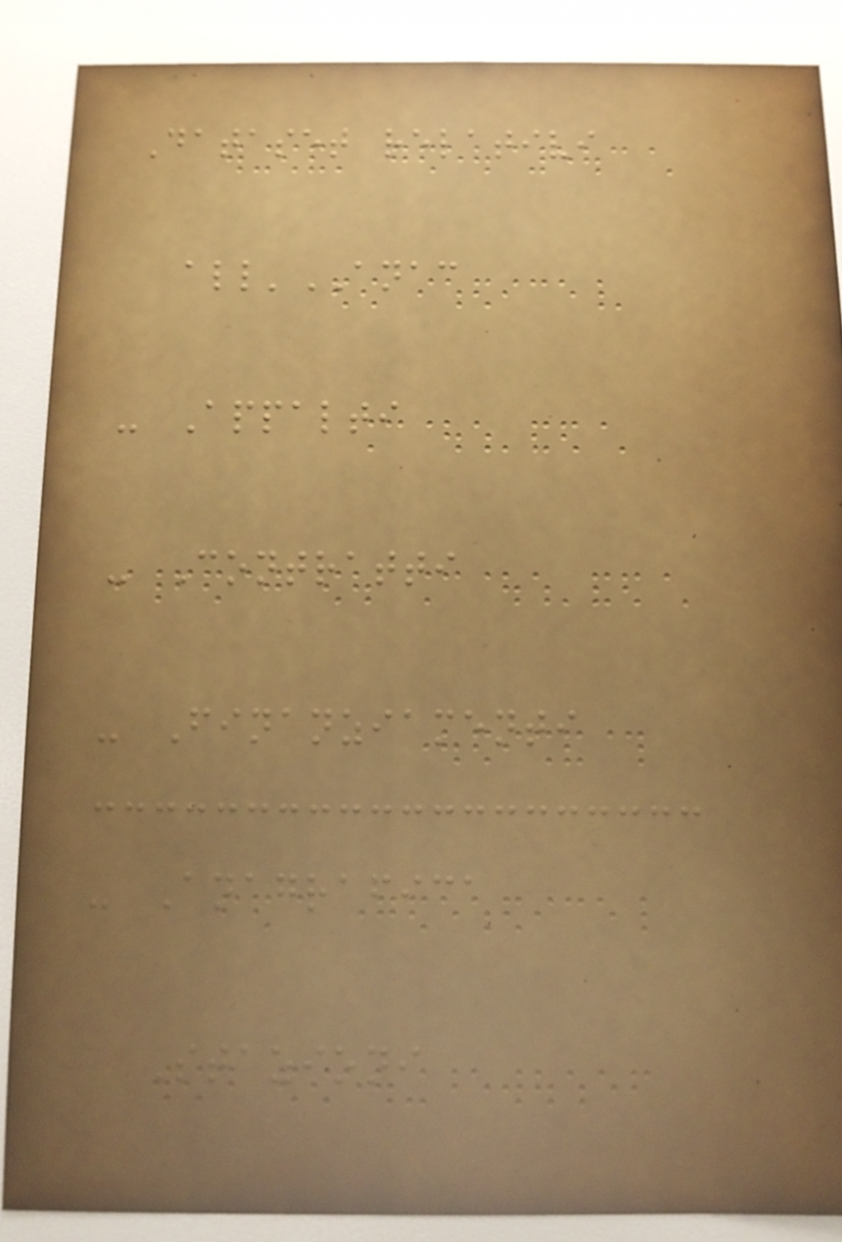Dataset relativi
all'ANAC
- Appalti
- Contratti
- Finanziamenti
- Anagrafica
Stazioni
